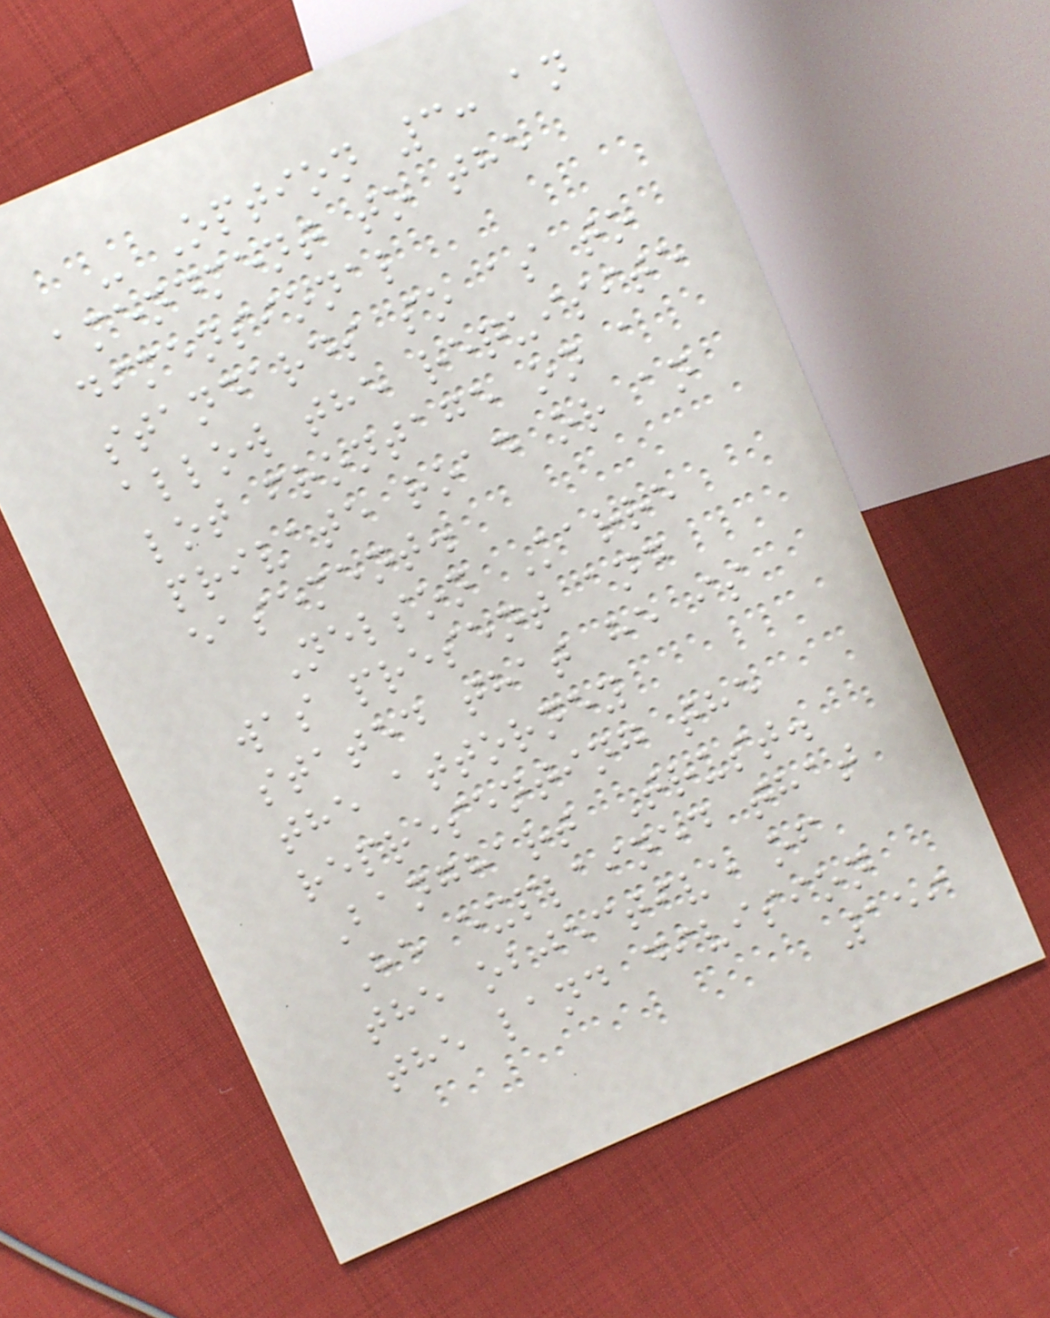- Option 3: an
amendment to the
dimensional
standards so as to
allow the requisite
lot frontage on a
private road or an
easement.
Nelson Karre
was present and
stated that he is
the attorney
representing the
Banghart Trust.
He explained that
the objective of
the land division
159
